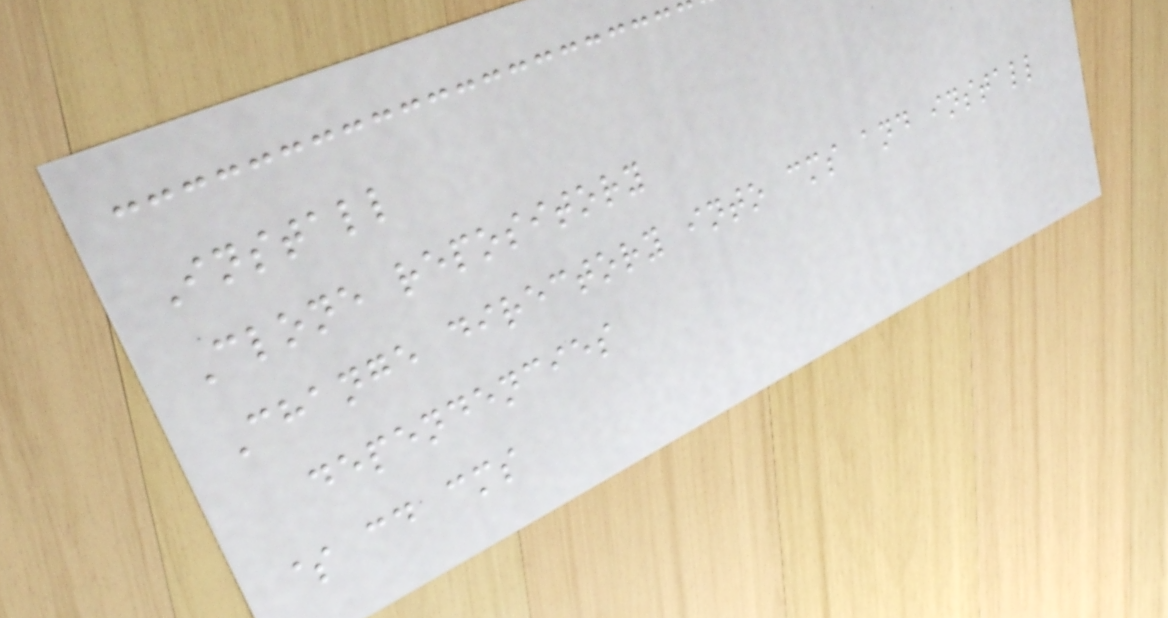Install
Clone repository
Change directory into cms and install
dependencies
$ cd cms
